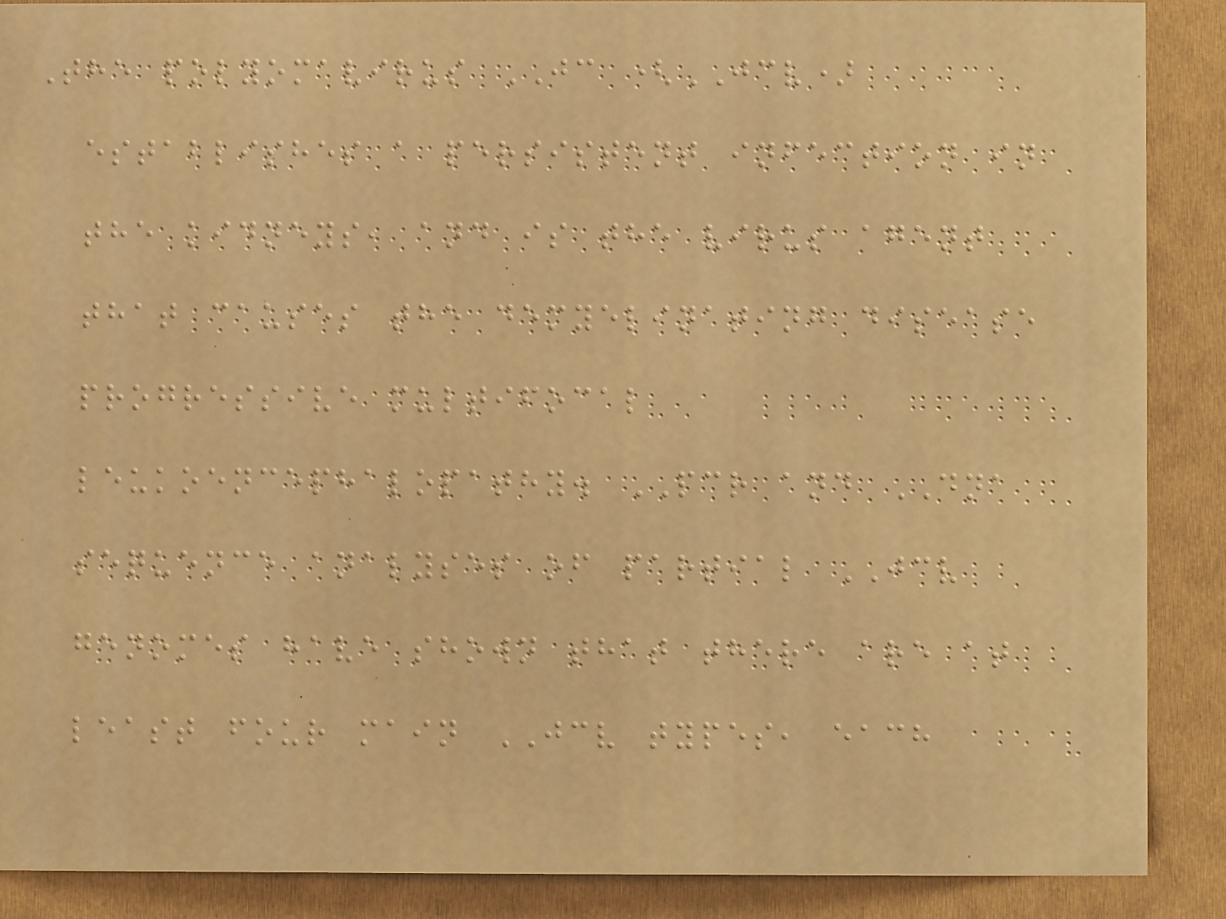The polyomavirus JC (JCV)
establishes a persistent infection in
the kidneys, and is the virus agent
that causes the demyelinating disease
progressive multifocal
leukoencephalopathy. PCR and DNA
sequence analyses of partial JCV
genomes have shown that there are at
least four main JCV types, each
